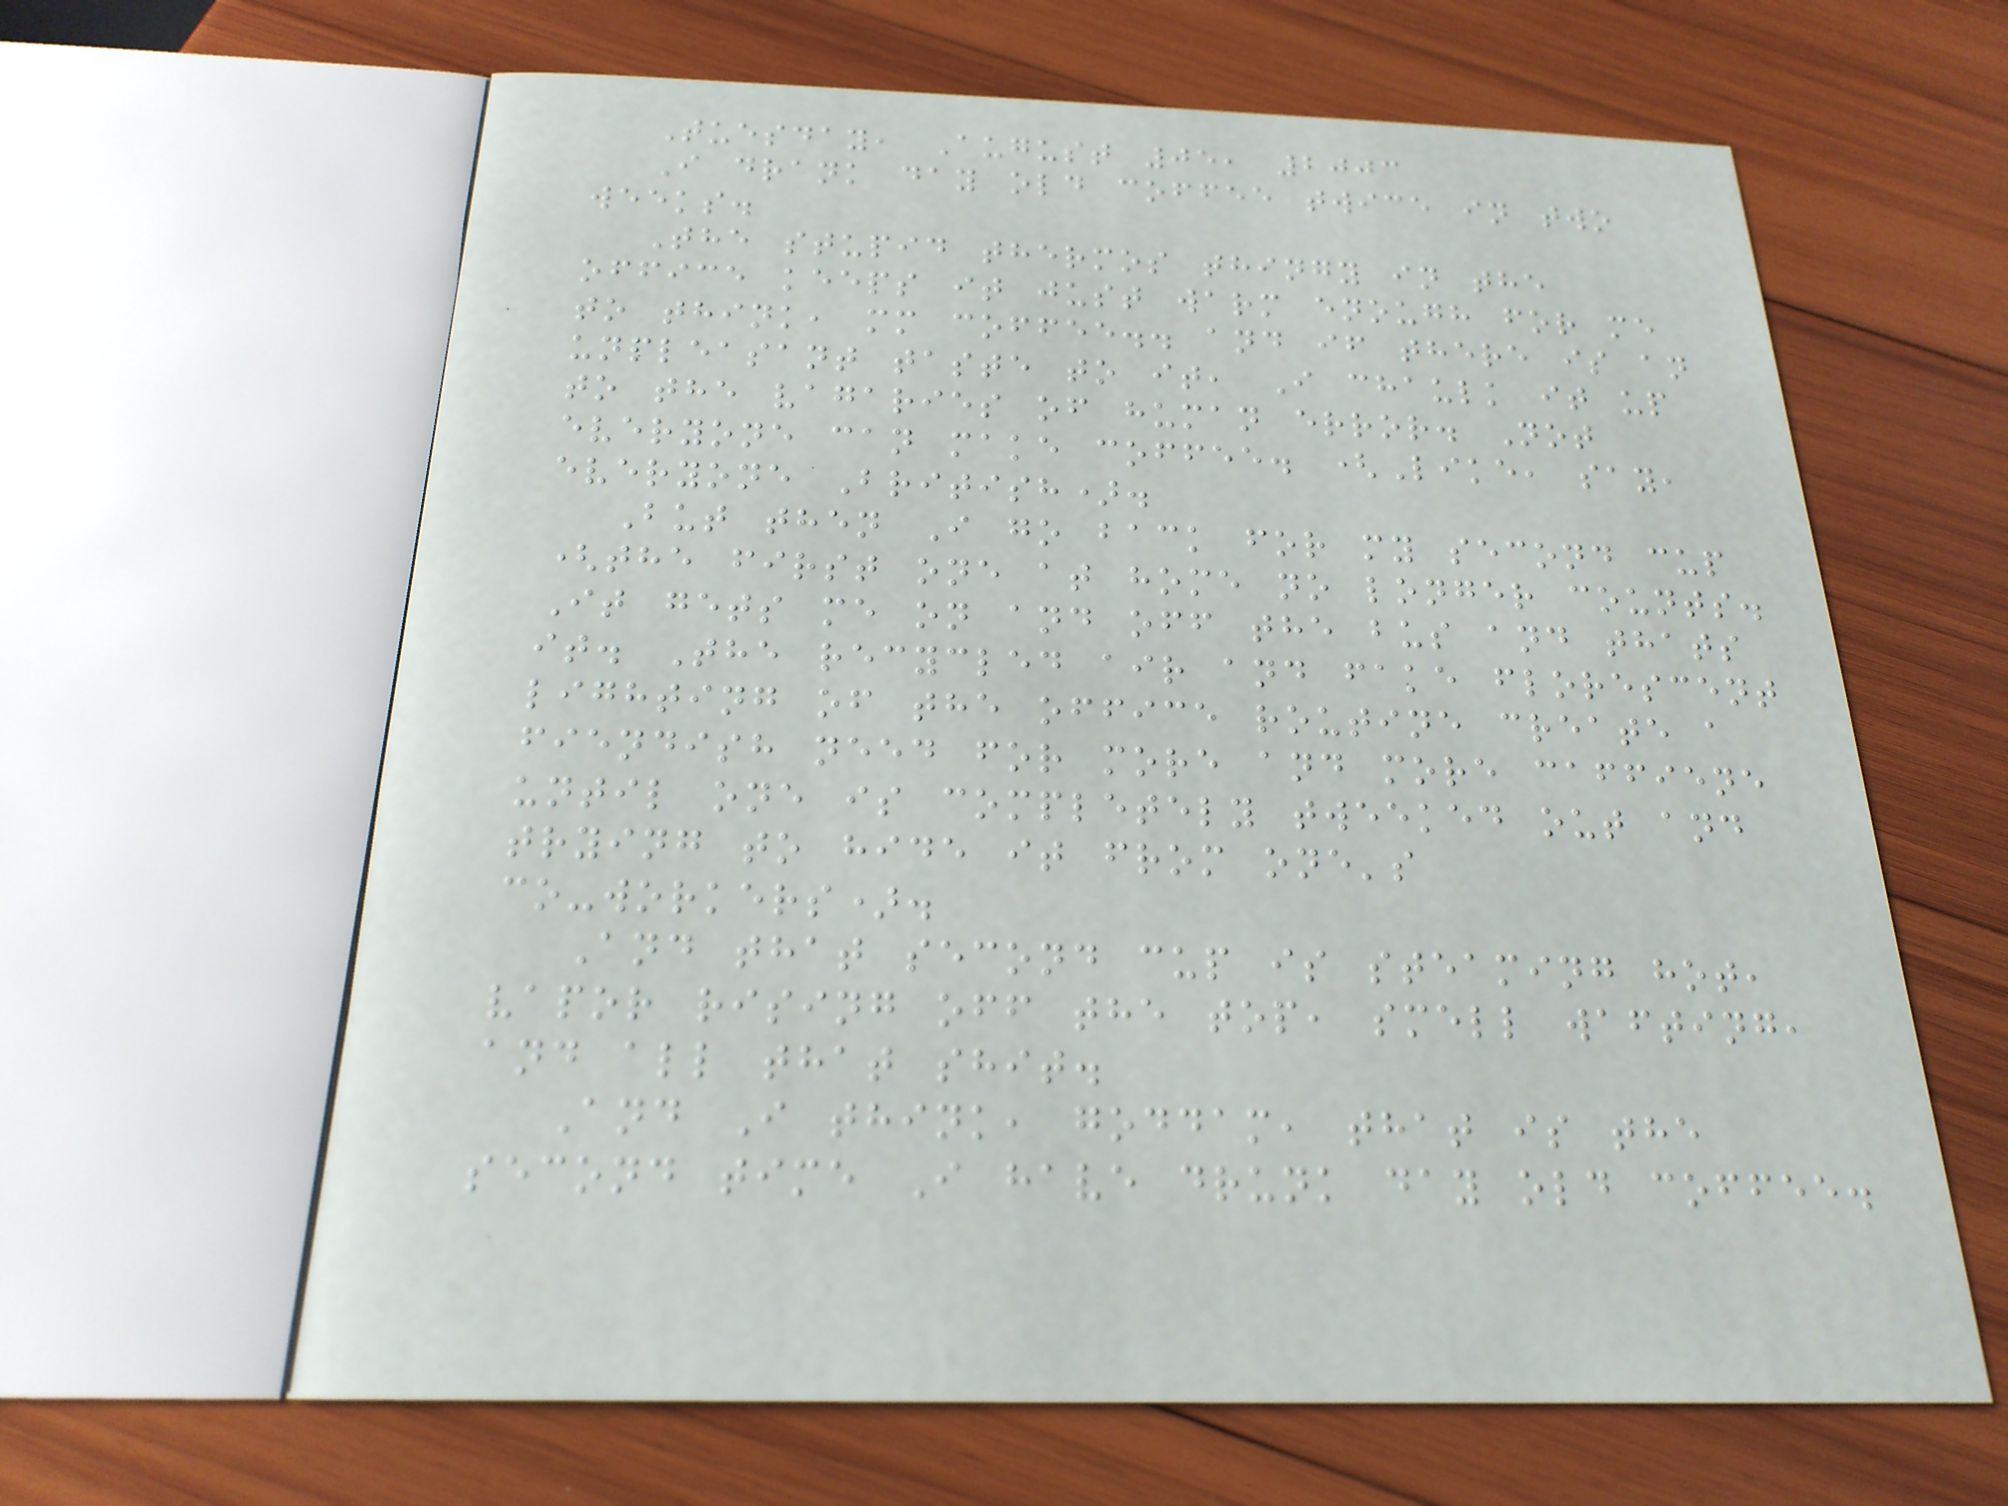Tuesday, August 05, 2003
I drank day old coffee twice in two
weeks.
The stupid thermos thingy in the
office keeps it just warm enough for me
to think, mm coffee.. and if there is an
unpleasant taste to it, I chaulk it up
to the vagaries of human error. Not
everyone can make coffee. (Like, say,
everyone British).
But then I go back for my second cup
(the first one at home no longer counts.
It gets me on and off the bus and thats
it. The recycled air and fake florescent
lighting of the office routine create a
fiendish need for more and more caffiene
until one is completely tweeked out and
trying to hide it from one's
co-workers).
And that second cup is steaming hot,
vapor rising off the top, smell wafting,
and all that shit.
And I think, goddam, that is the
second time I have drunk day old coffee.
